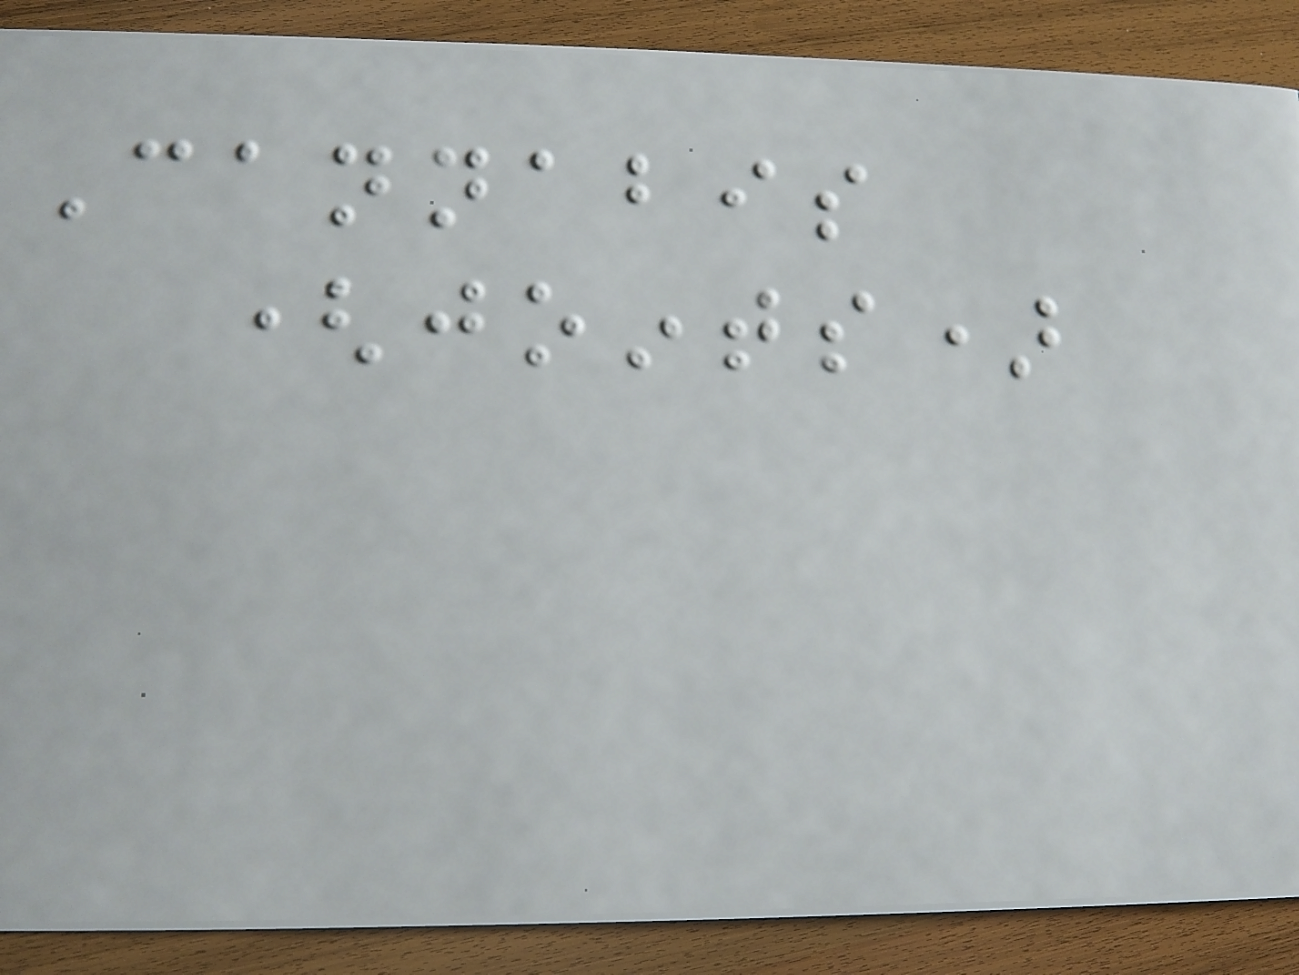Cannabis
(joints)
